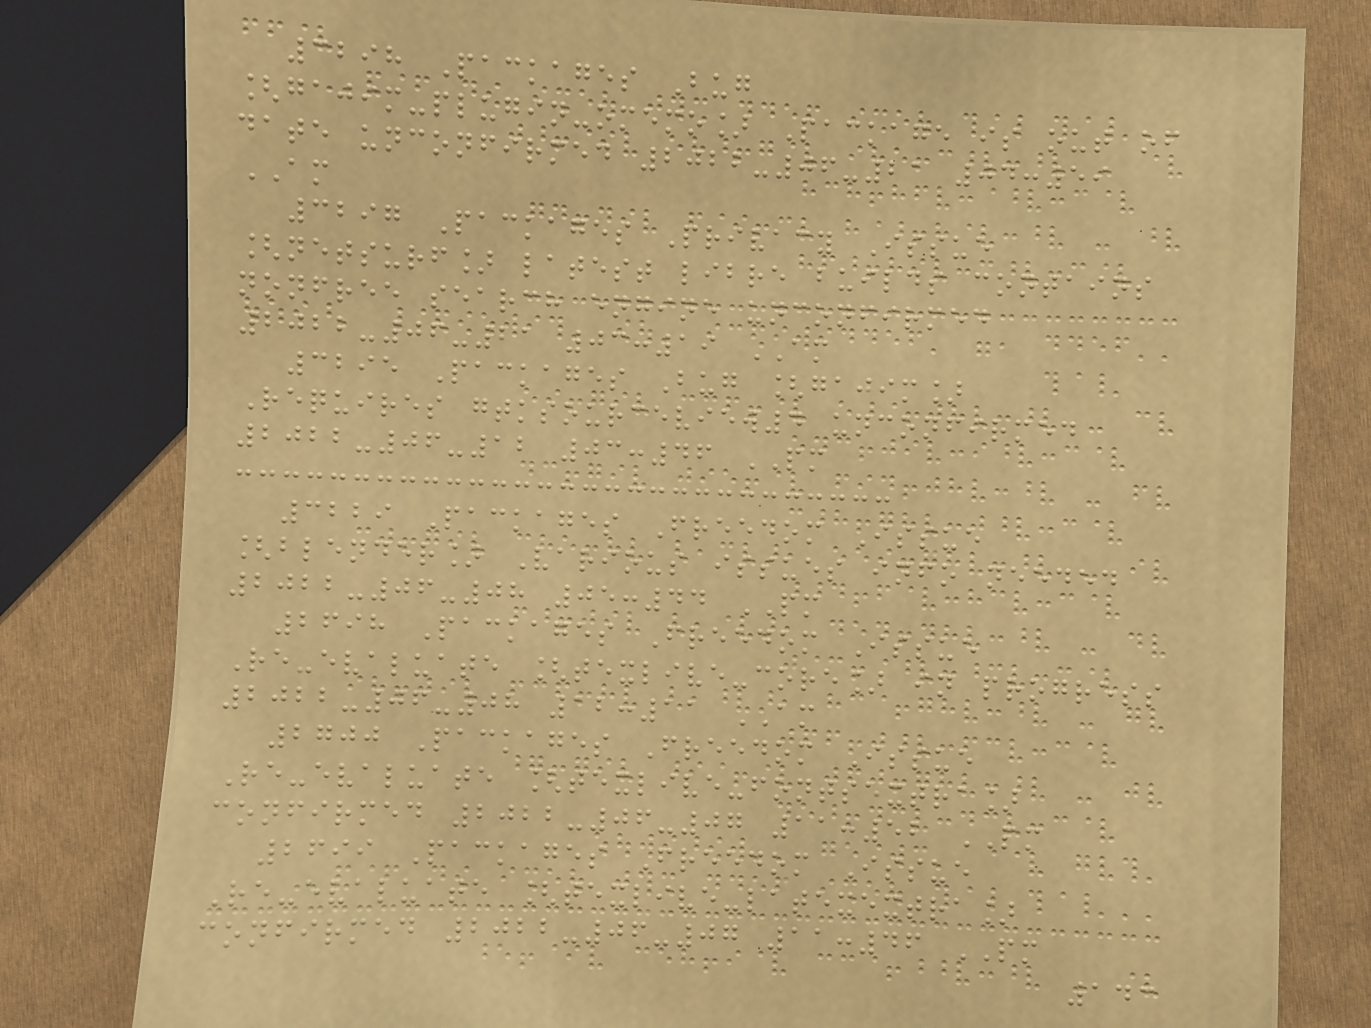3298 Packages Bug
[gajim-plugin-omemo] Package is out of
date unconfirmed 2022-06-21 04:59
AM
3297 Packages Privacy Issue
[netsurf] latest libre builds contains
nonfree search engine unconfirmed
2022-06-21 03:19 AM
3295 Packages Bug [gajim]
Requires gtksourceview4 unconfirmed
2022-06-12 03:46 PM
3229 Packages Freedom Issue
[blender] Various issues info needed
2022-06-08 05:44 PM
2698 Packages Freedom Issue
Re-evaluate [texlive-core] in progress
2022-06-08 12:11 AM
2700 Packages Freedom Issue
Re-evaluate [texlive-fontsextra]
confirmed 2022-06-07 11:52 PM
2699 Packages Freedom Issue
Re-evaluate [texlive-latexextra]
confirmed 2022-06-07 11:46 PM
143
